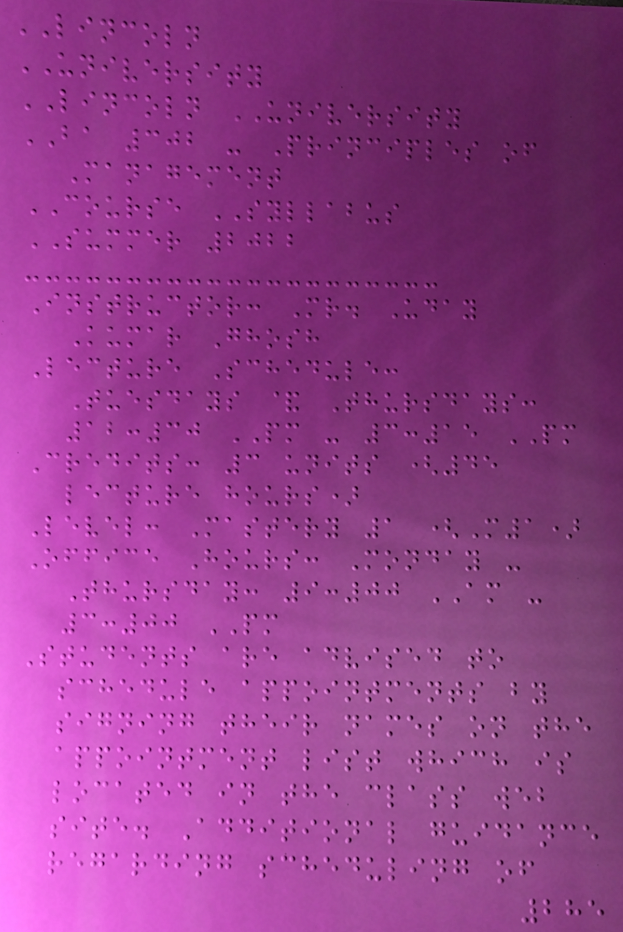LINCOLN
UNIVERSITY
LINCOLN UNIVERSITY
BA 302 - Principles of
Management
COURSE SYLLABUS
SUMMER 2022
Instructor: Mr. Uday
Kumar Ghosh
Lecture Schedule:
Tuesdays & Thursdays:
12:30 PM - 3:15 PM
Credits: 3 units (45
lecture hours)
Level: Mastery 1 (M1)
Office Hours: Monday -
Thursday: 9:00 AM -
3:00 PM
Students are advised to
schedule appointments by
signing their names on the
appointment list which is
located in the class web
site. Additional guidance
regarding scheduling of
285
